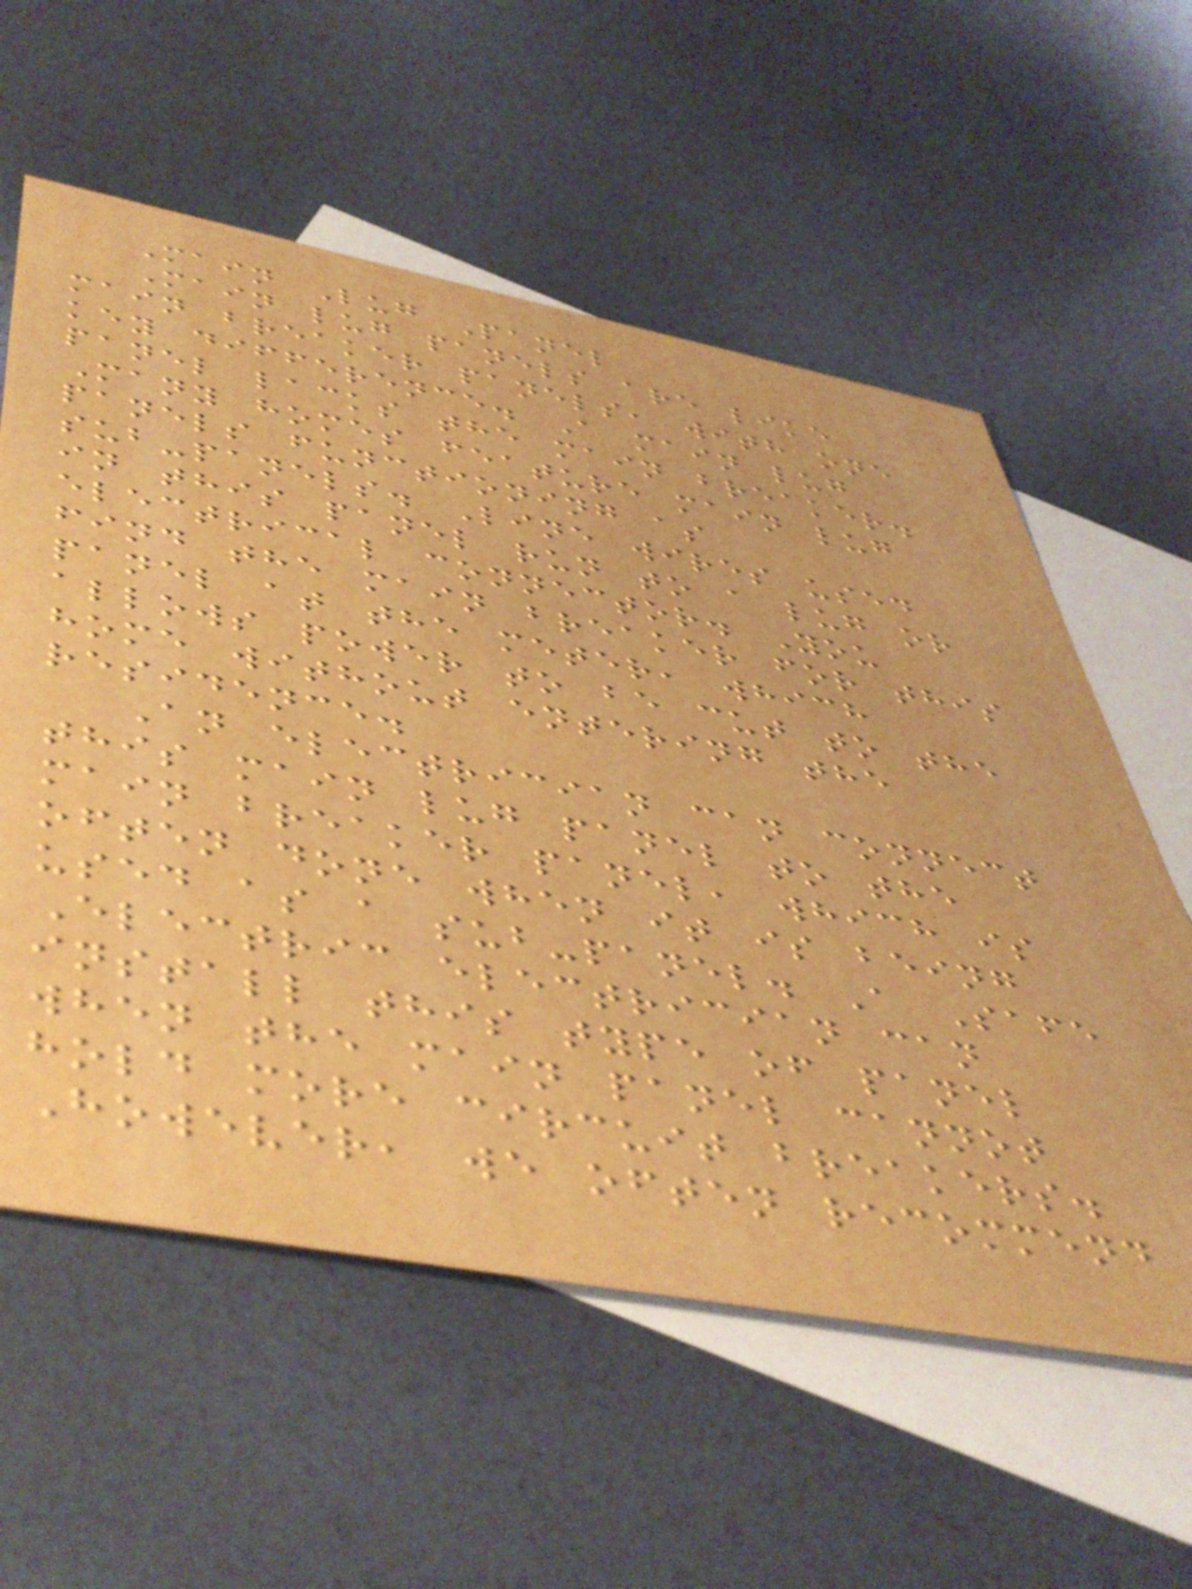Main Lug Panel
Main lug panels are like
main breaker panels, with one
key difference. A main lug
panel lacks the main breaker.
Many homes feature main lug
panels functioning as
sub-panels. Line wires used
in this panel run to a lug or
electrical connector. You
find the main breaker for this
panel at the meter, which
allows power to be cut to the
home without entering the
residence.
An electrician can connect
this main lug panel to the
main breaker panel, which is
often done when it is being
used as a sub-panel. A Safe
Electric electrician can
install this type of panel
when the main panel cannot
hold more circuit breakers.
However, we often recommend
